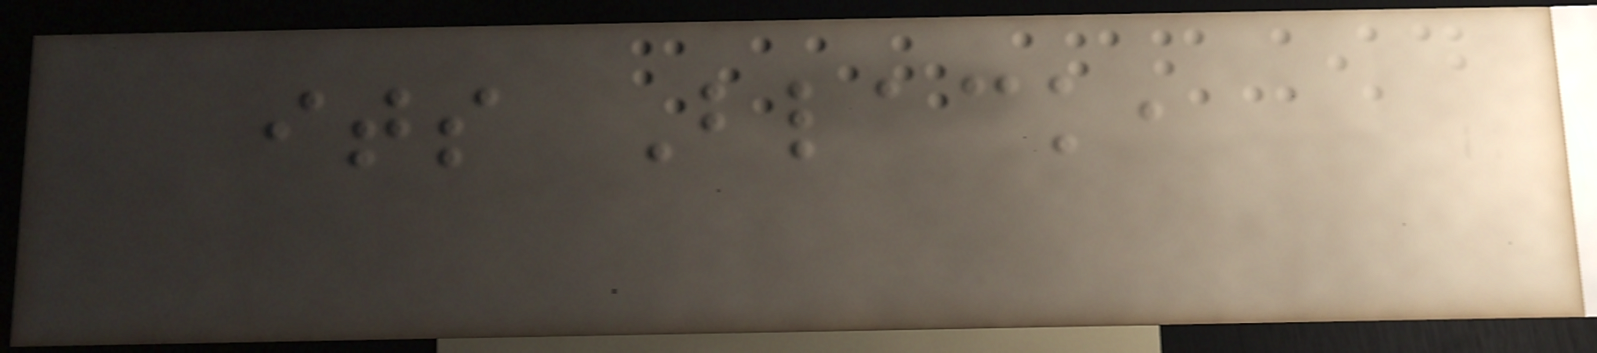its Black,
